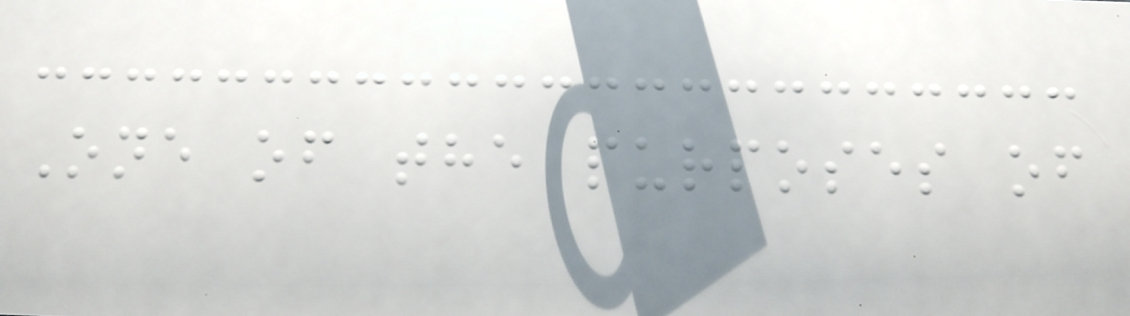One of the purposes of
